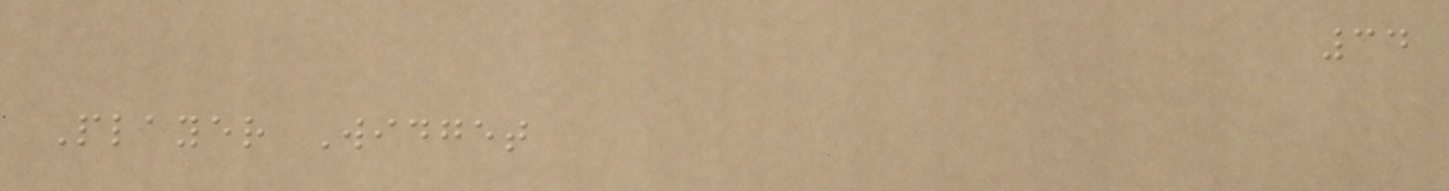34
Player Widget
